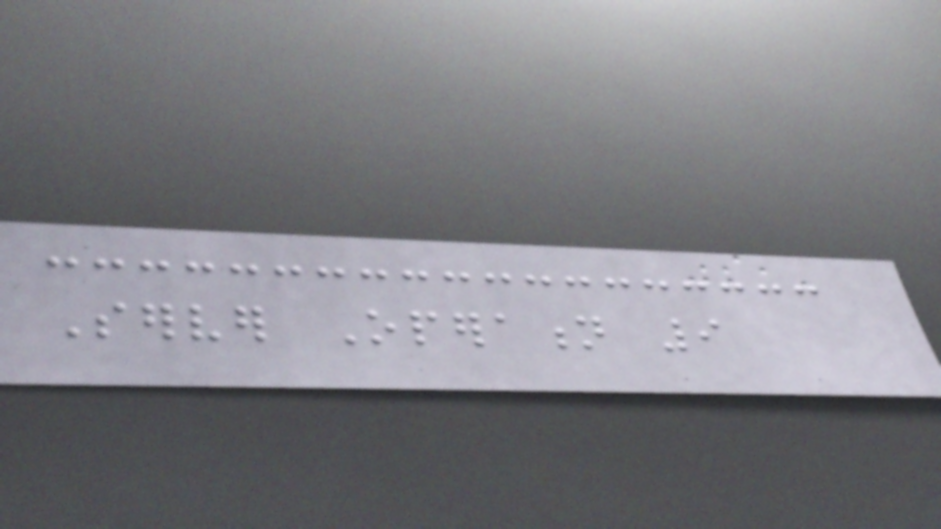Server Operation 9
